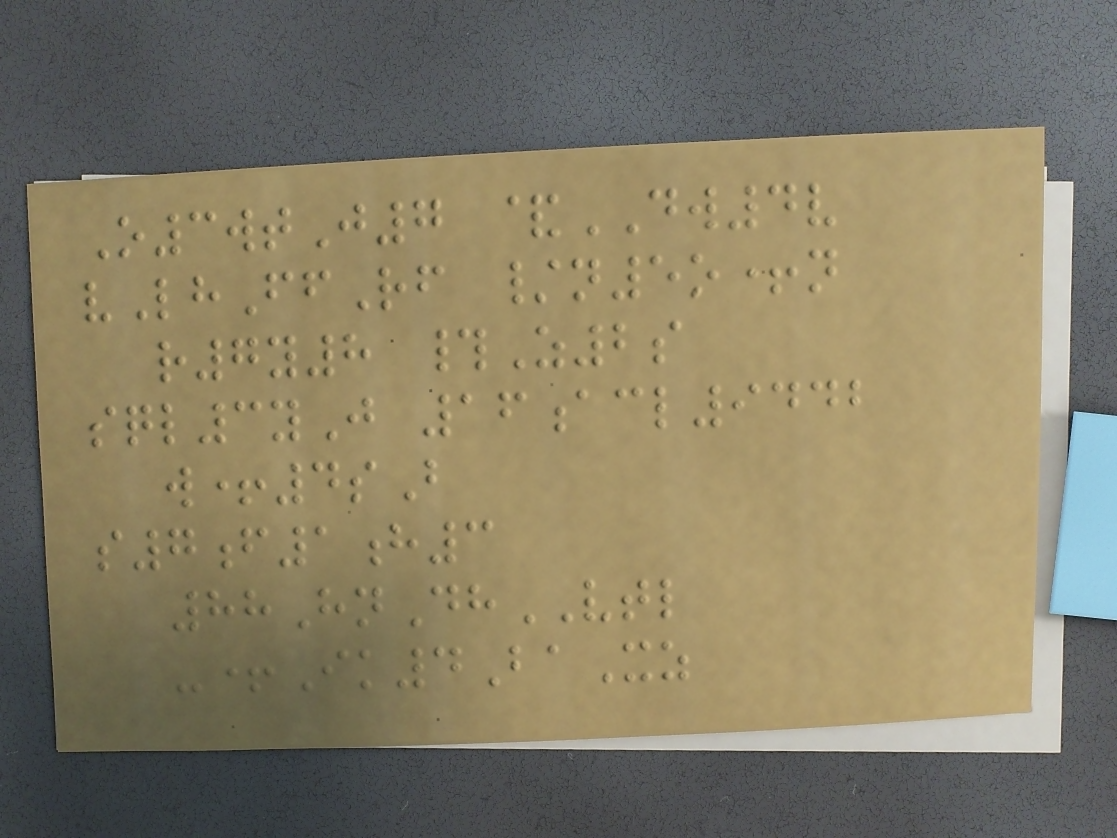O3wtJ7 &DW4v
vLhFfRf /n5o+n
r7y8 #Z2s
sql3yJ 16acl9442
w+4sB
s7f1h3
88HnDhVTL
-+Ik4BaXz
